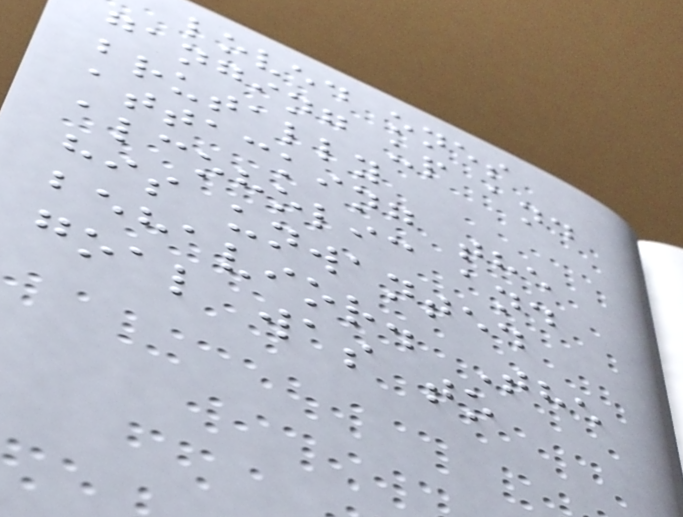loved ones
ganging up and
brutally
attacking the
alcoholic and
his unwanted
behavior. The
goal was to
